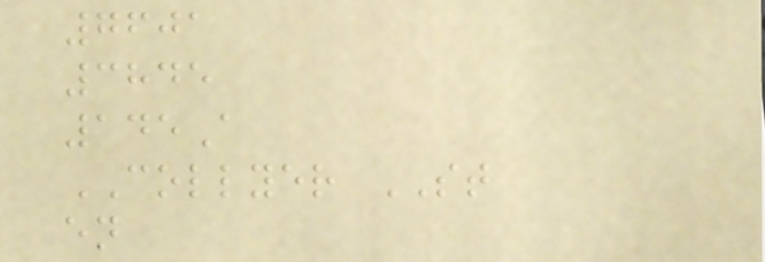7601
3845
145A
COLLYER ST
en
